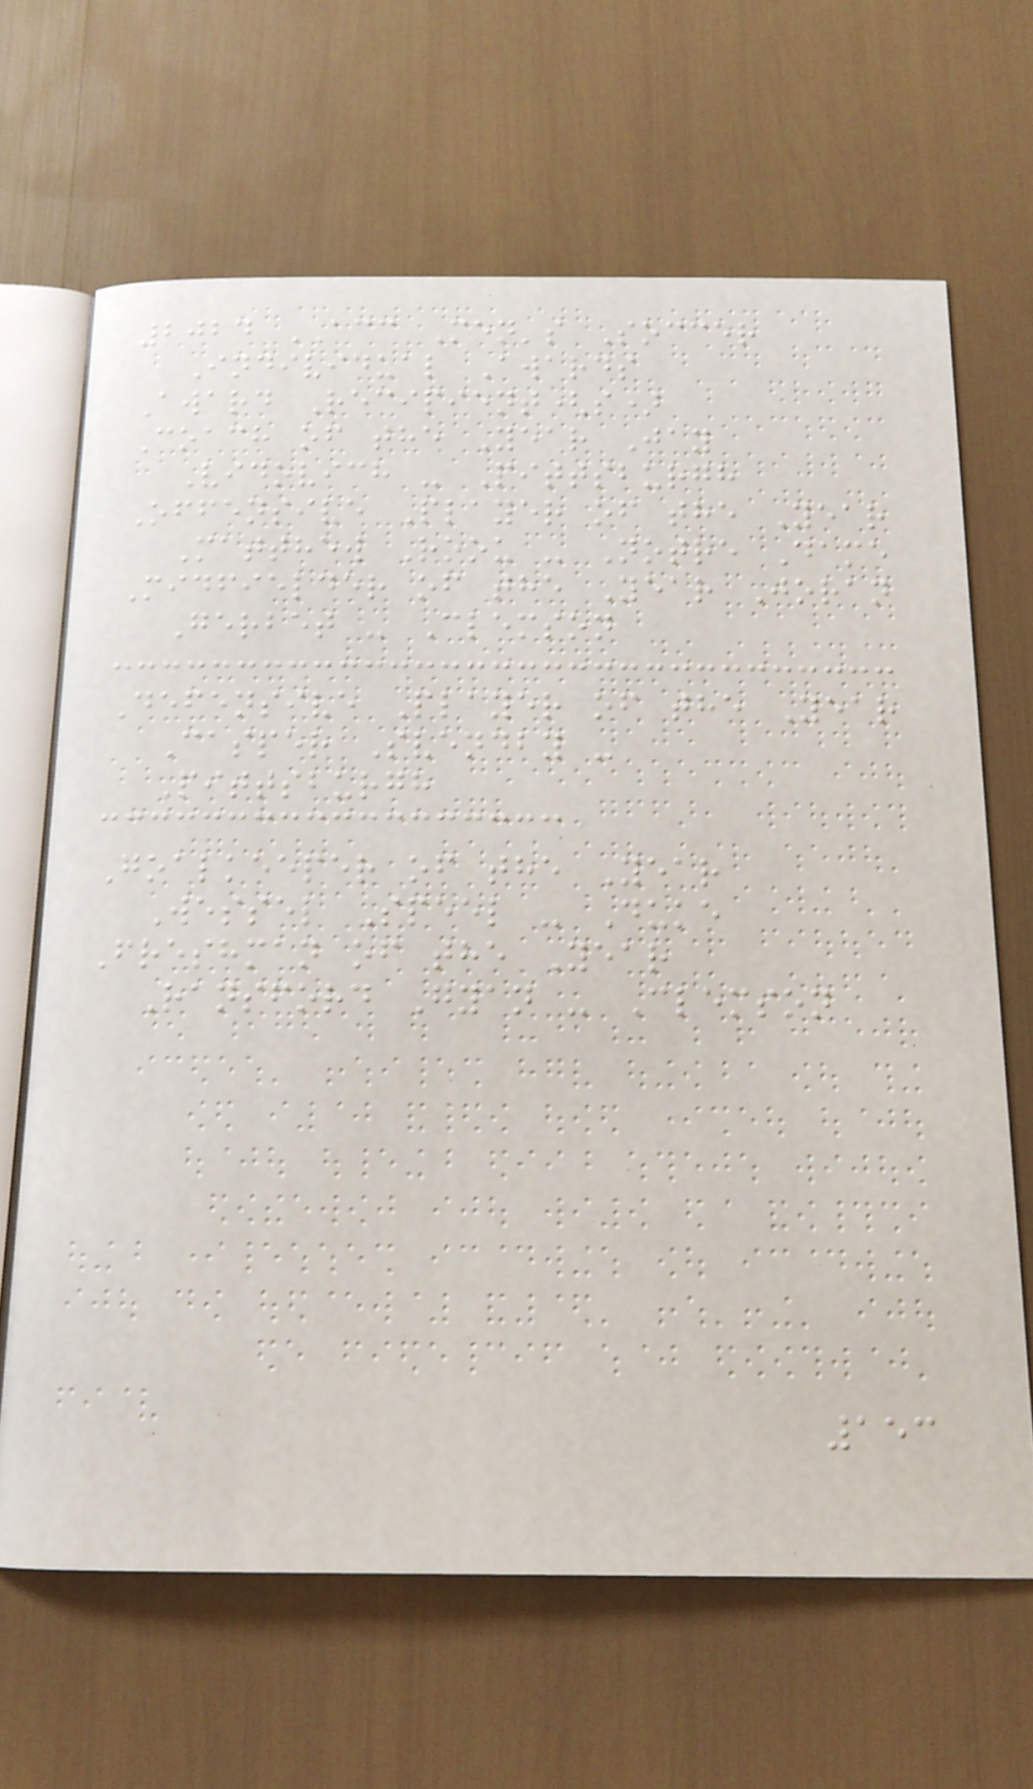2024 ACC Men's Soccer
Individual Awards
Award Recipient(s)
Coach of the Year Jay
Vidovich - Pittsburgh
Offensive Player of the Year
Matthew Roou - Notre Dame
Midfielder of the Year Joran
Gerbet - Clemson
Defensive Player of the Year
Casper Svendby -
Pittsburgh
Goalkeeper of the Year
Wessel Speel - Duke
Freshman of the Year
Ransford Gyan - Clemson
153
